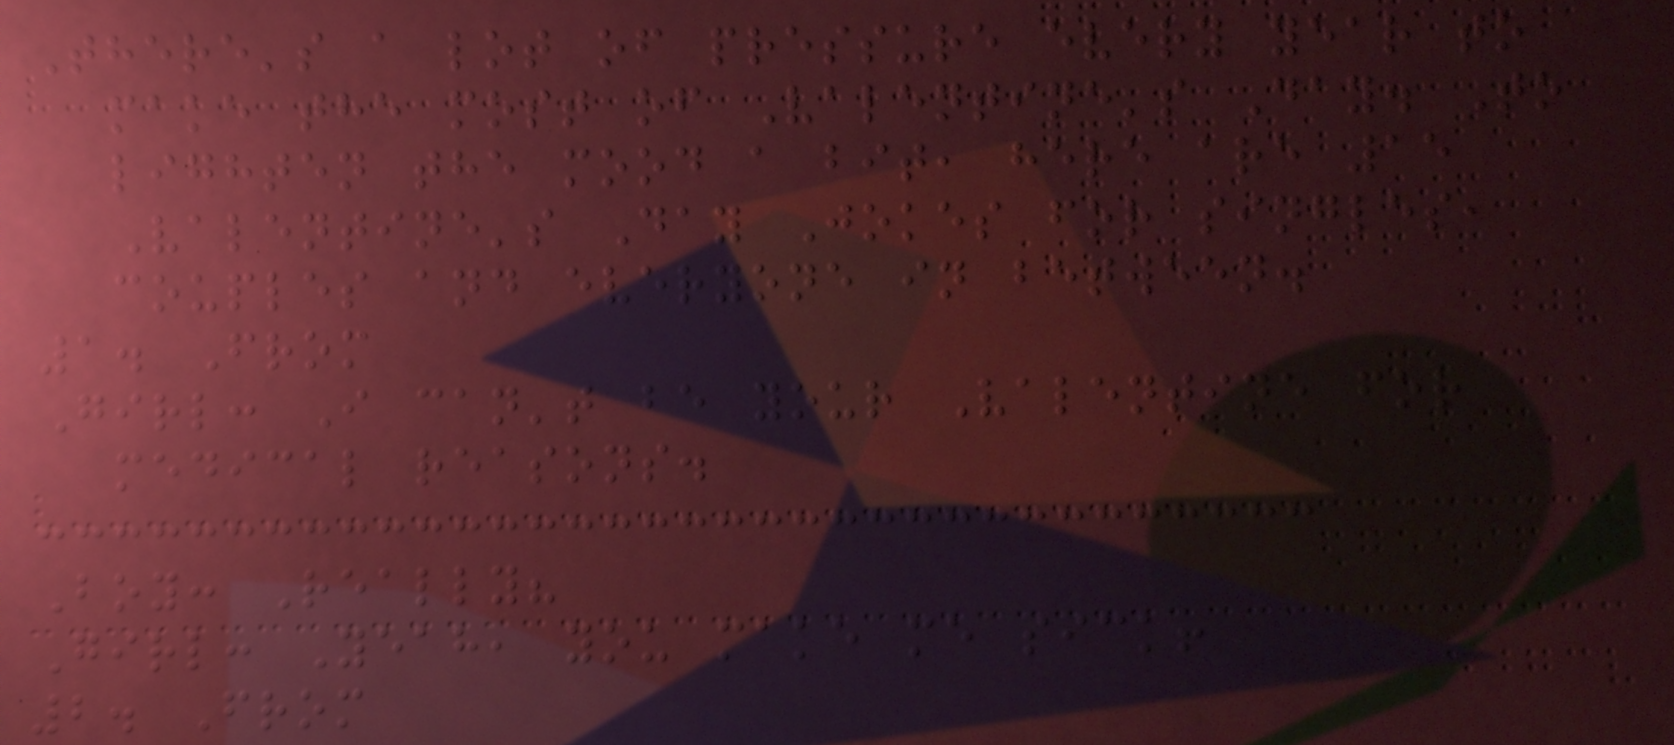There's a lot of pressure every year to
make the most of Valentine's Day. To
lighten the mood a bit, here are 15
Valentine's Day Jokes for singles,
couples and everyone in between.
1. From
Girl: I can't be your Valentine for
medical reasons.
Boy: Really?
Girl: Yeah, you make me sick!
2. From
